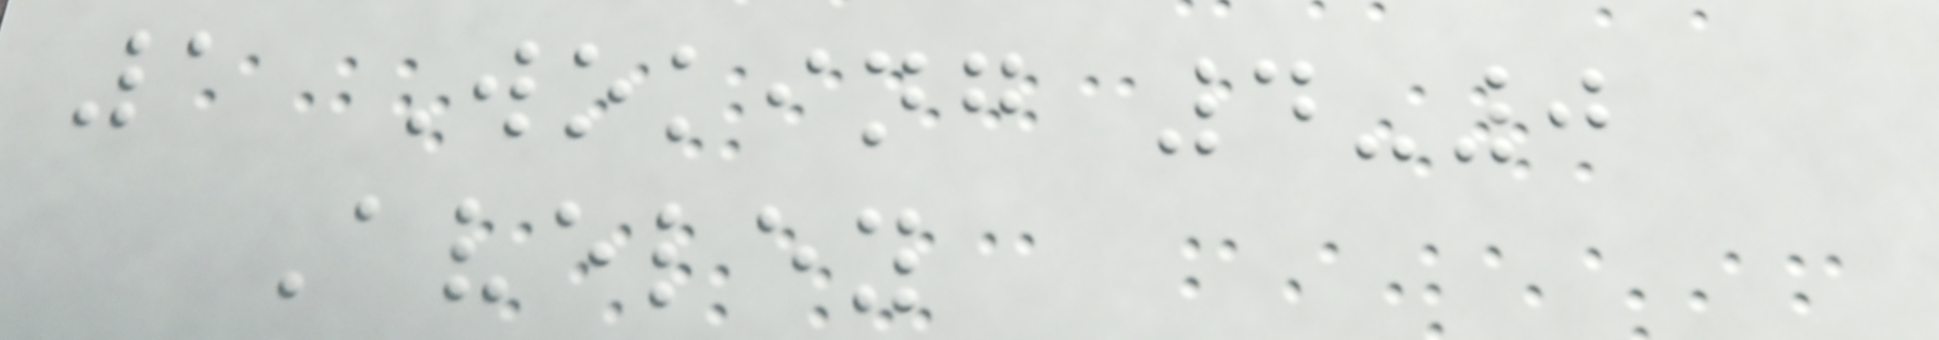1 Woking 4-0
Aveley
